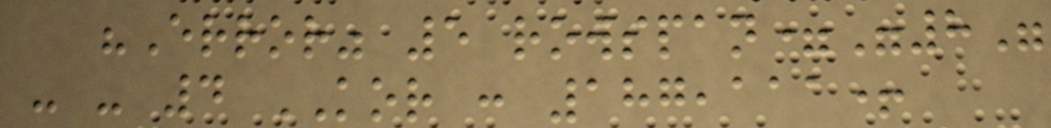"Error" 5 rowspan="8"
- - 4 KOR : 187,111+
